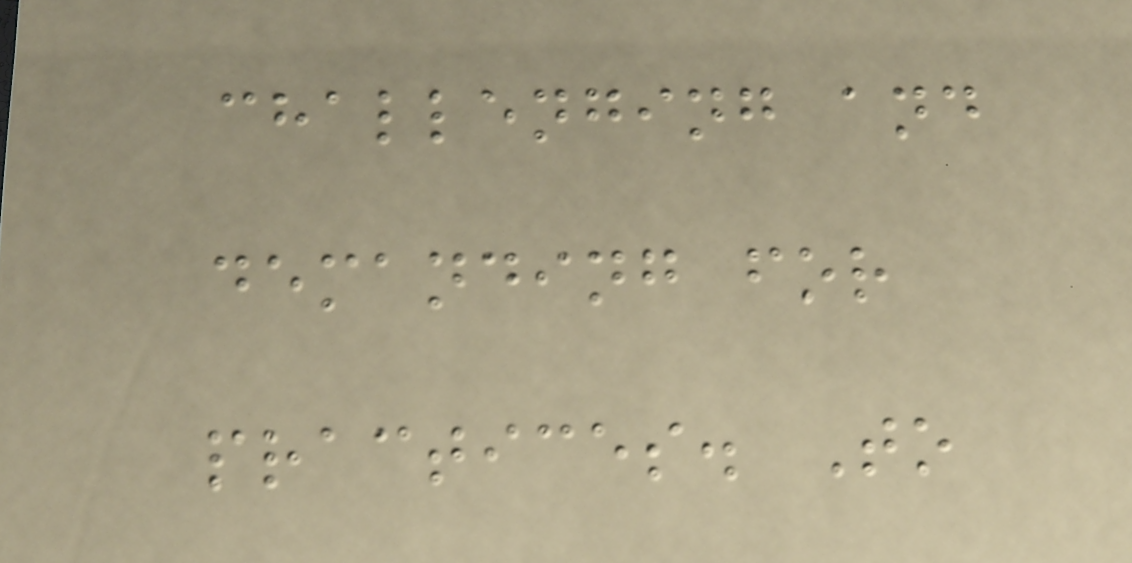challenging and
demanding for
practices. To
